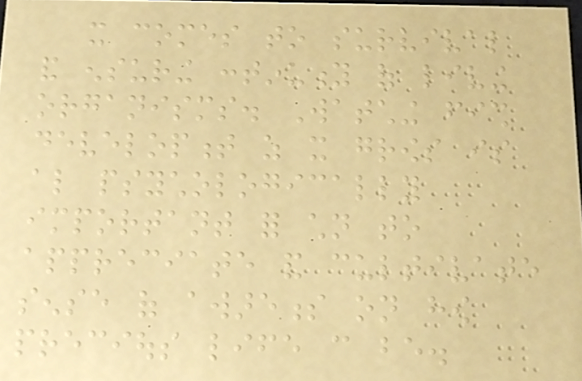it comes to survival
and ensuring continuity of living
organisms. Watching fish
development as it grows is
also psychologically
important for children to
appreciate and cultivate
sense of awareness on how
precious life can be.
